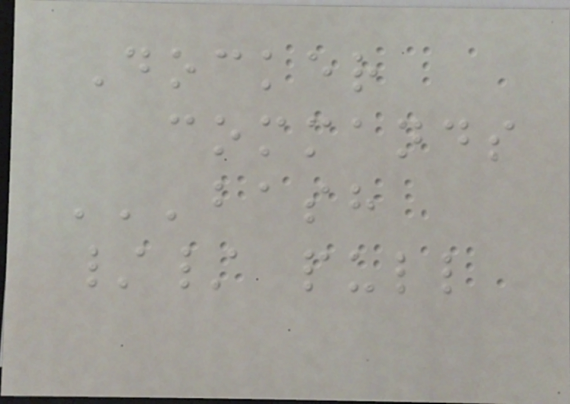Docker
commands
'''bash
// pull
